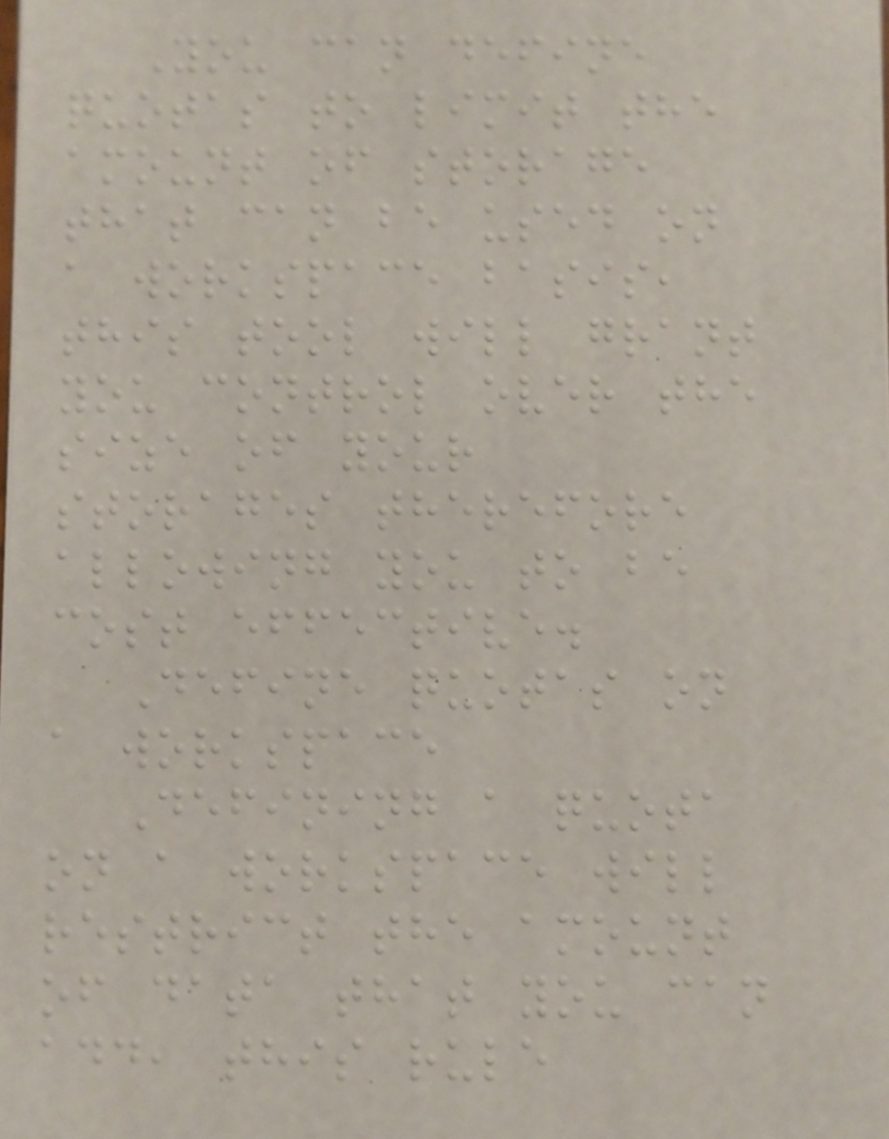You can define
quotas to limit the
amount of storage
that can be used on
a workspace basis,
this tool will grant
you control over the
size of your
storages therefore
allowing you to be
cost effective.
Define quotas on
a workspace
Defining a quota
on a workspace will
restrict the amount
of data that you can
add, this rule
